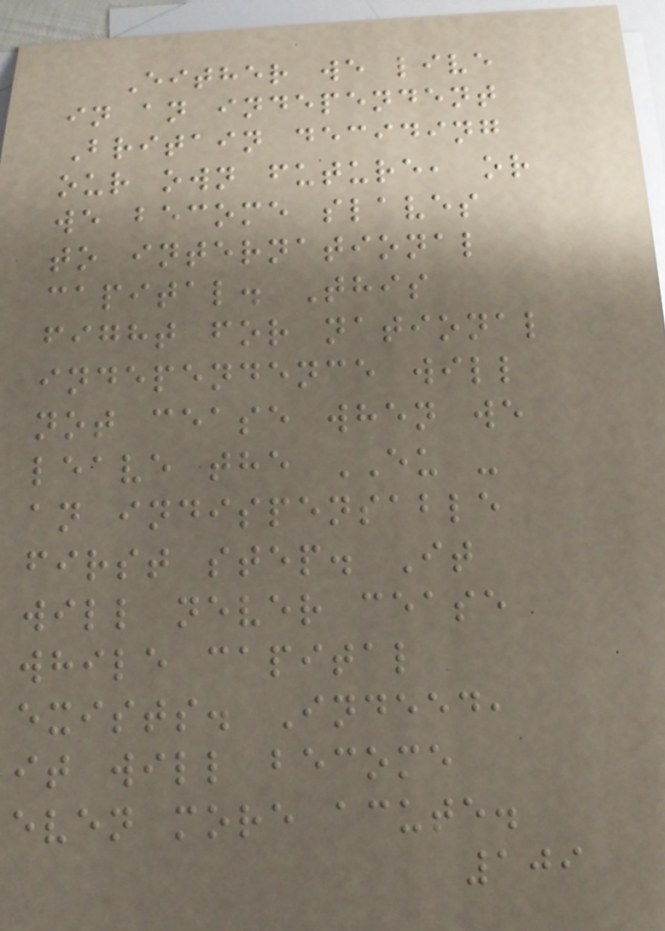Either we live
in an independent
Britain deciding
our own future, or
we become slaves
to international
capital. This
fight for national
independence will
not cease when we
leave the EU -
an indispensable
first step. It
will never cease
while capital
exists. Indeed,
it will become
even more acute.
109
